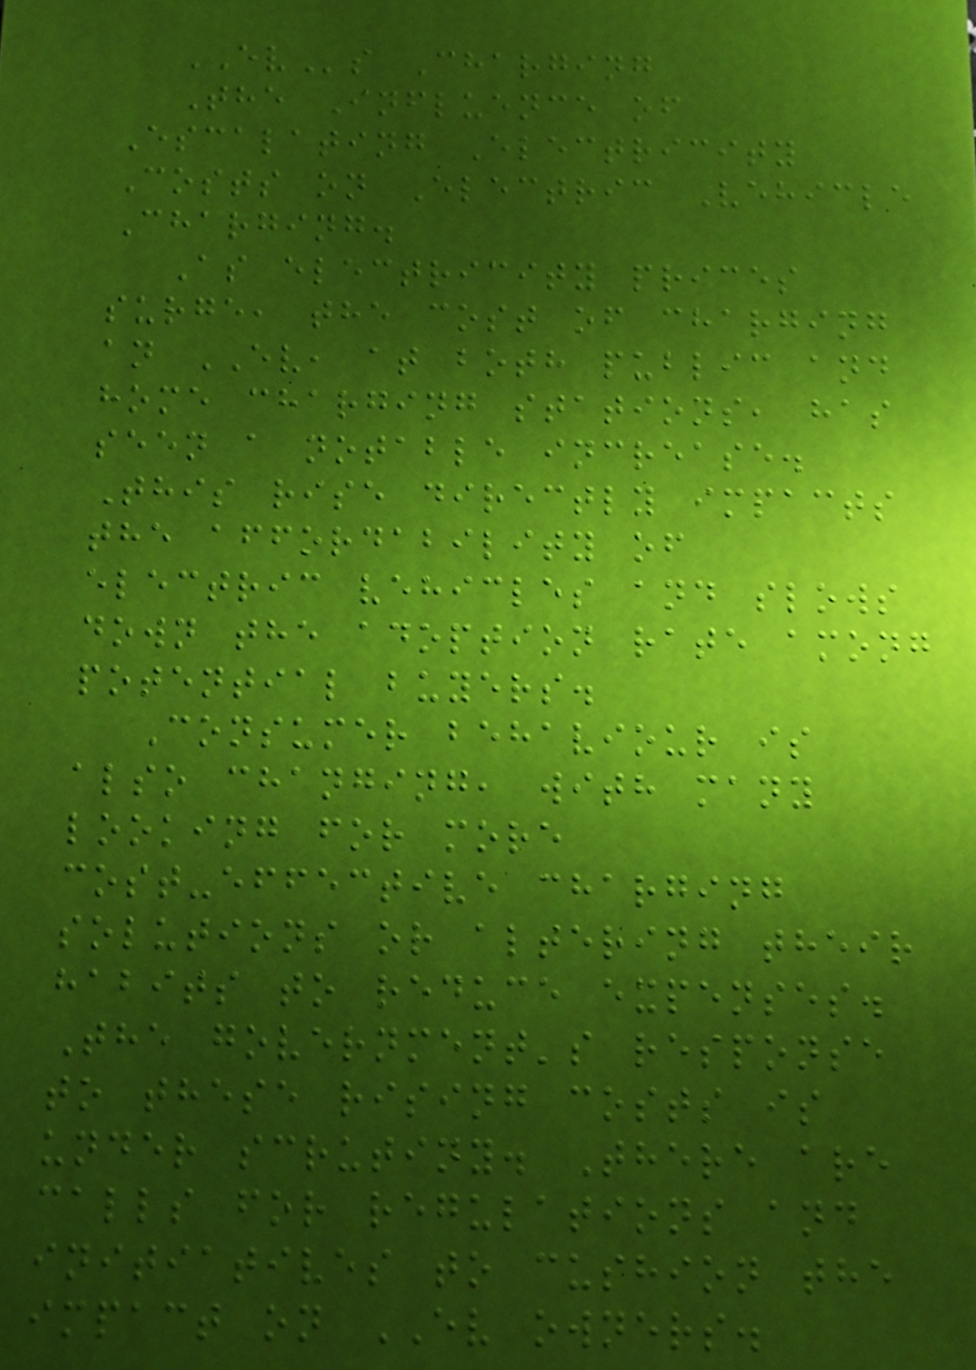EVs Charging
The Influence of
Escalating Electricity
Costs on Electric Vehicle
Charging.
As electricity prices
surge, the cost of charging
an EV, at both public and
home charging stations, has
seen a notable increase.
This rise directly impacts
the affordability of
electric vehicles and slows
down the adoption rate among
potential buyers.
Consumer behaviour is
also changing, with many
looking for more
cost-effective charging
solutions or altering their
habits to reduce expenses.
The government's response
to these rising costs is
under scrutiny. There are
calls for regulations and
initiatives to cushion the
impact on EV owners.
